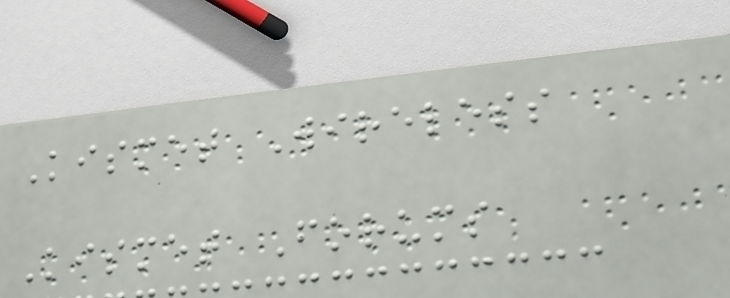Kismet Wireless
Kismet Forums
